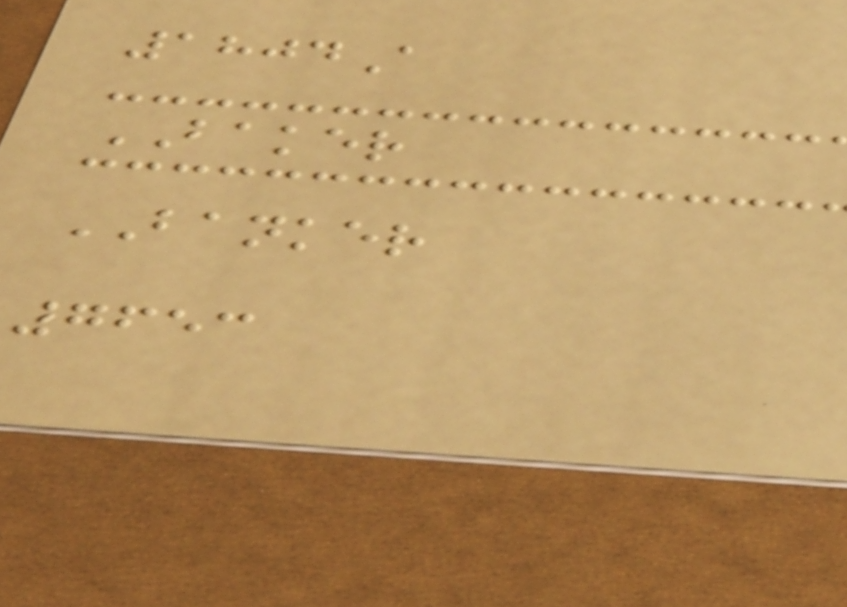1804A
BAKER
BANKER
7653
